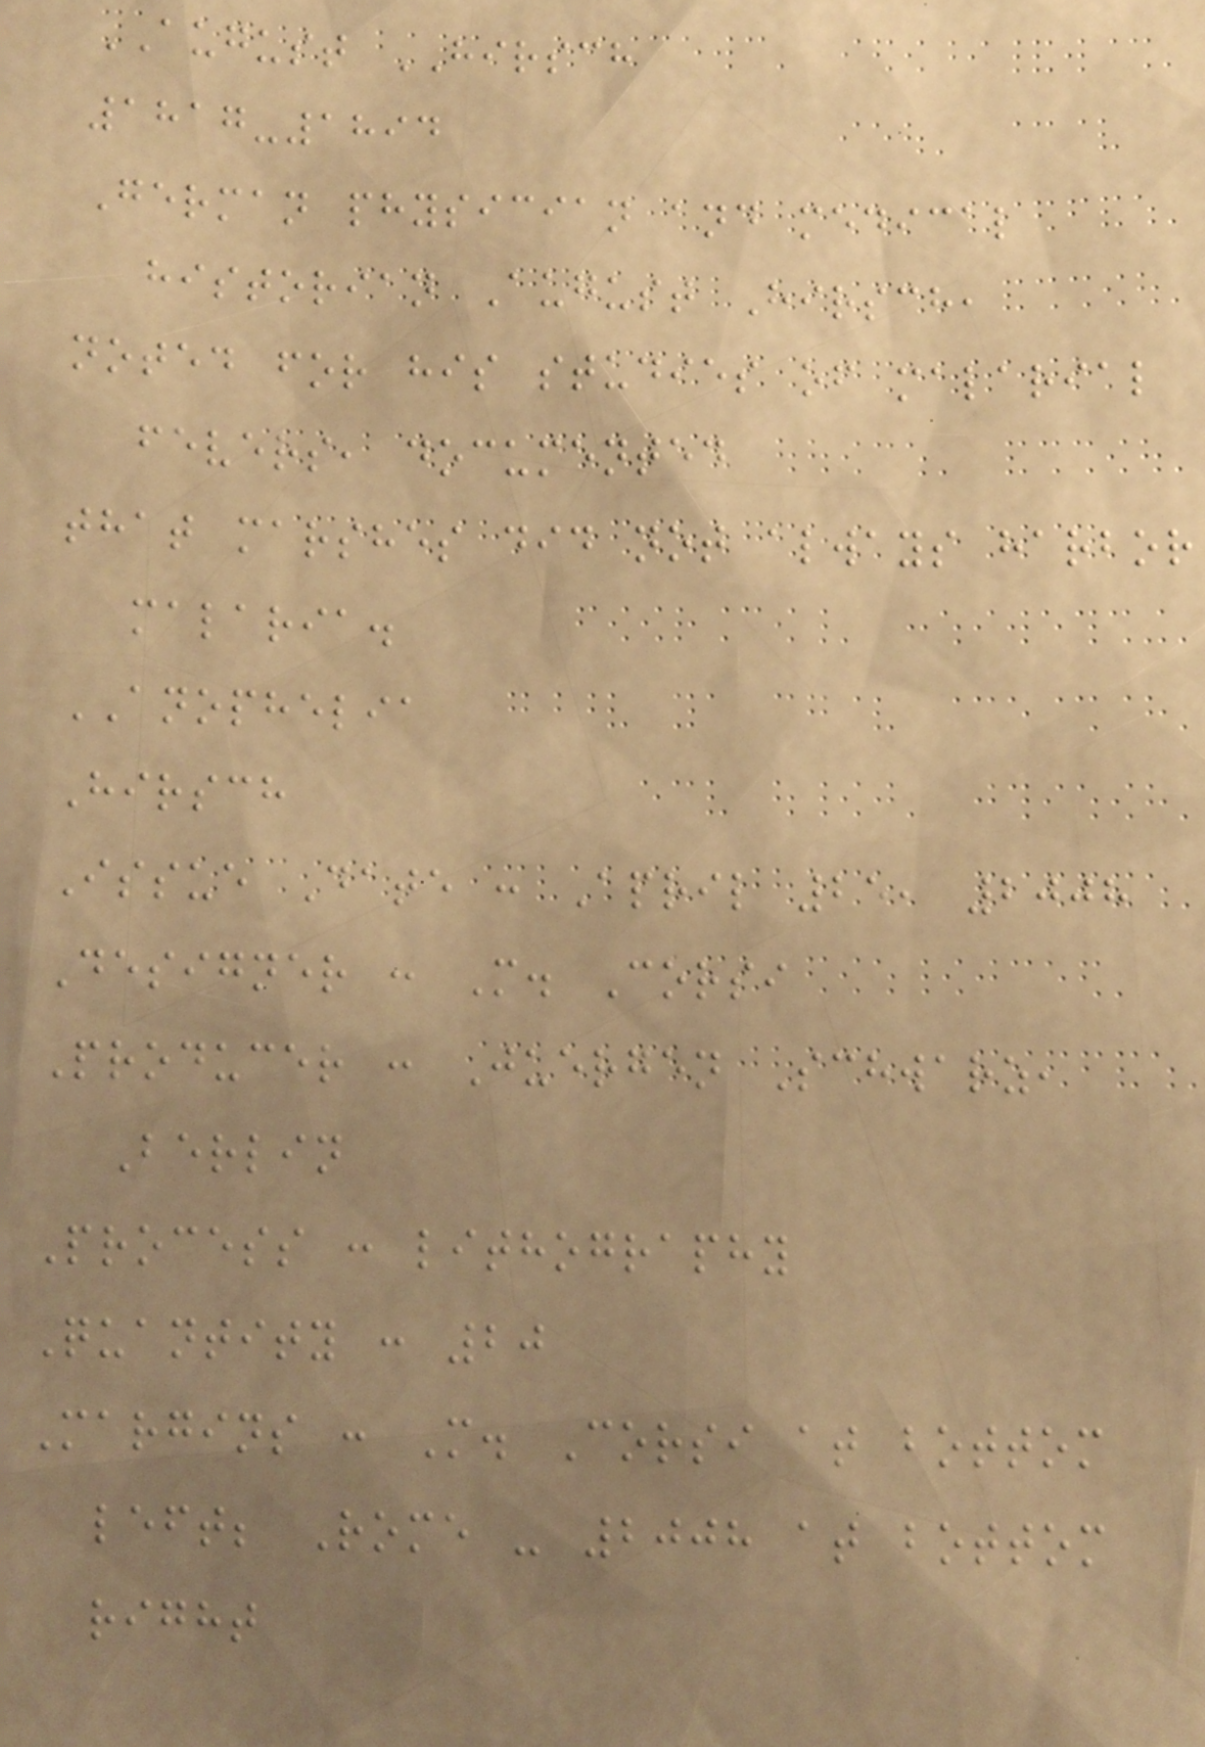AUGUST HIRSCH
1817-1894
German physician and medical
historian August Hirsch,
noted for his studies of malarial
fevers, documented
that marshes did not always harbor
malaria.
ANOPHELIA
Hirsch
Issue Date : April 25, 2008
Designer : M. Corsi
Producer : Juergen Schwarz,
Berlin
Process : lithography
Quantity : 20
Margins : M. Corsi at bottom
left; Rome - 2008 at bottom
right
